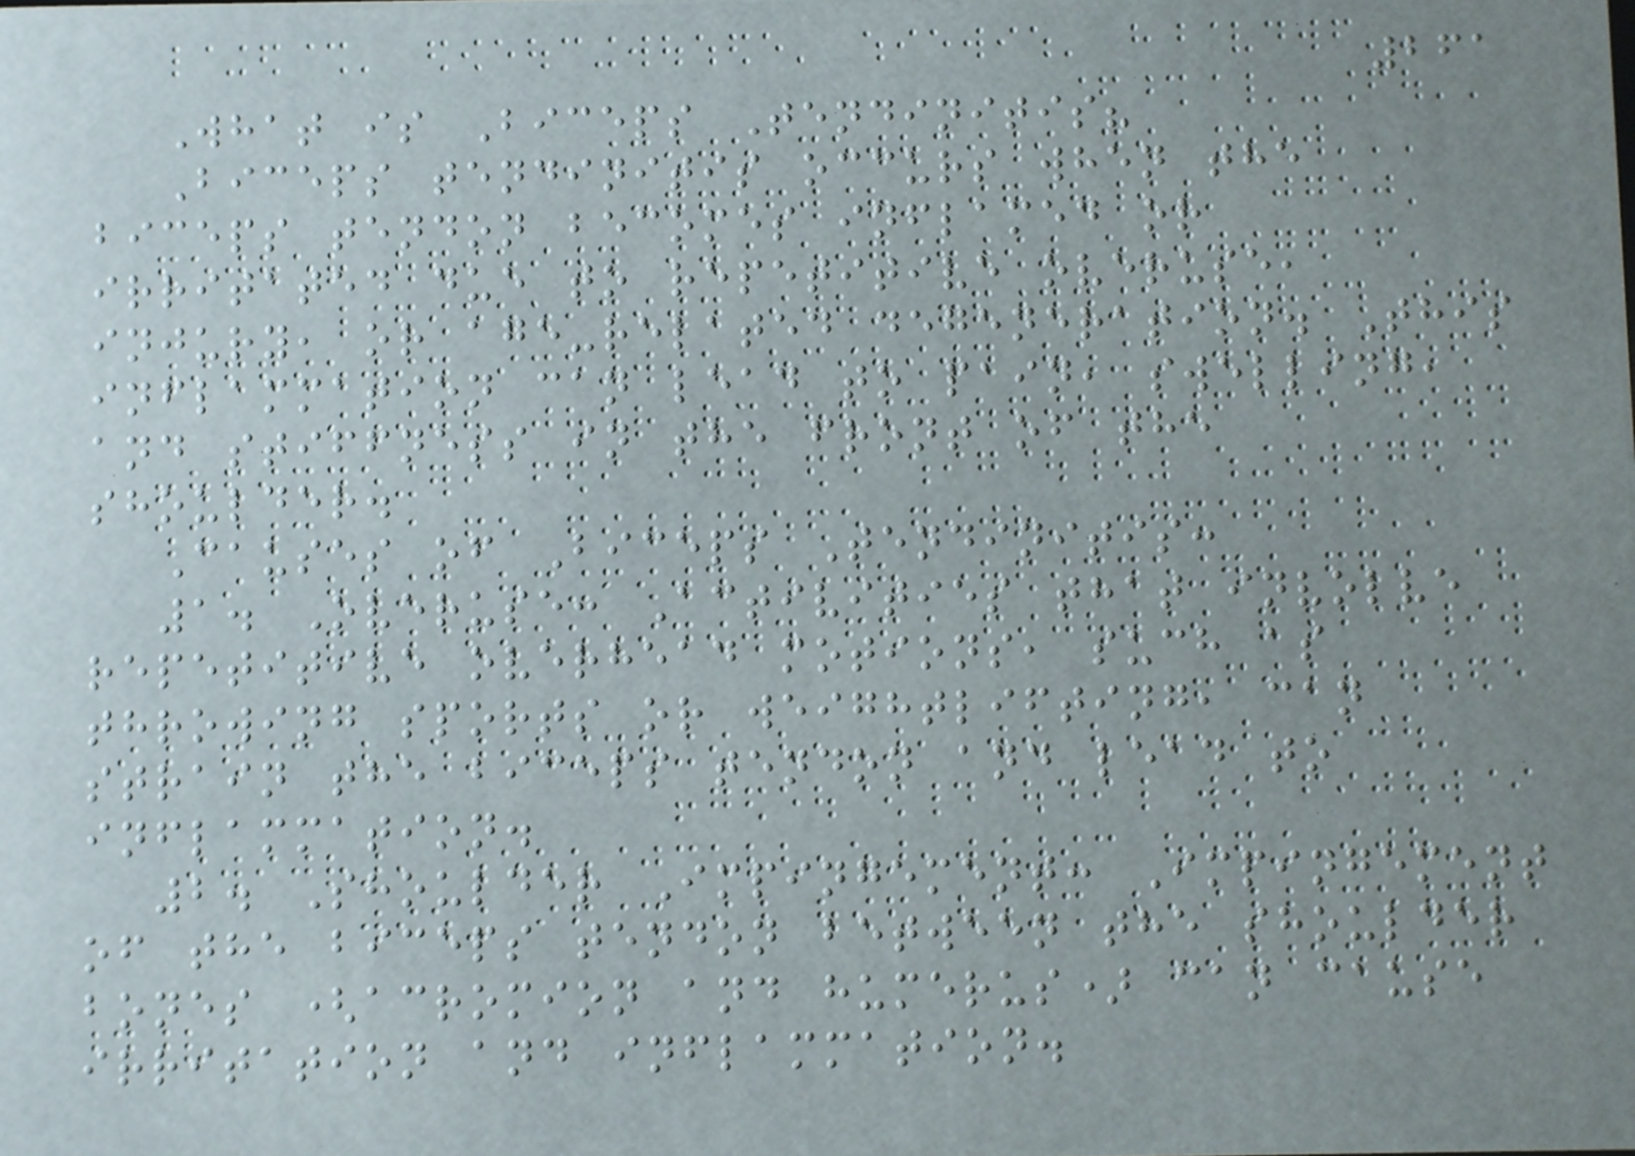261
What is Biceps Tendinitis?
Biceps tendinitis occurs when the
biceps tendon becomes inflamed or
irritated due to repetitive overuse,
injury, or age-related degeneration. This
inflammation can lead to pain, swelling,
and stiffness in the front of the
shoulder.
Causes of Biceps Tendinitis:
1. Overuse: Activities that involve
repetitive overhead motions, such as
throwing sports or weightlifting, can
strain the biceps tendon and lead to
inflammation.
2. Shoulder Impingement: Impingement
of the biceps tendon between the shoulder
bones (acromion and humerus) can cause
irritation and inflammation.
